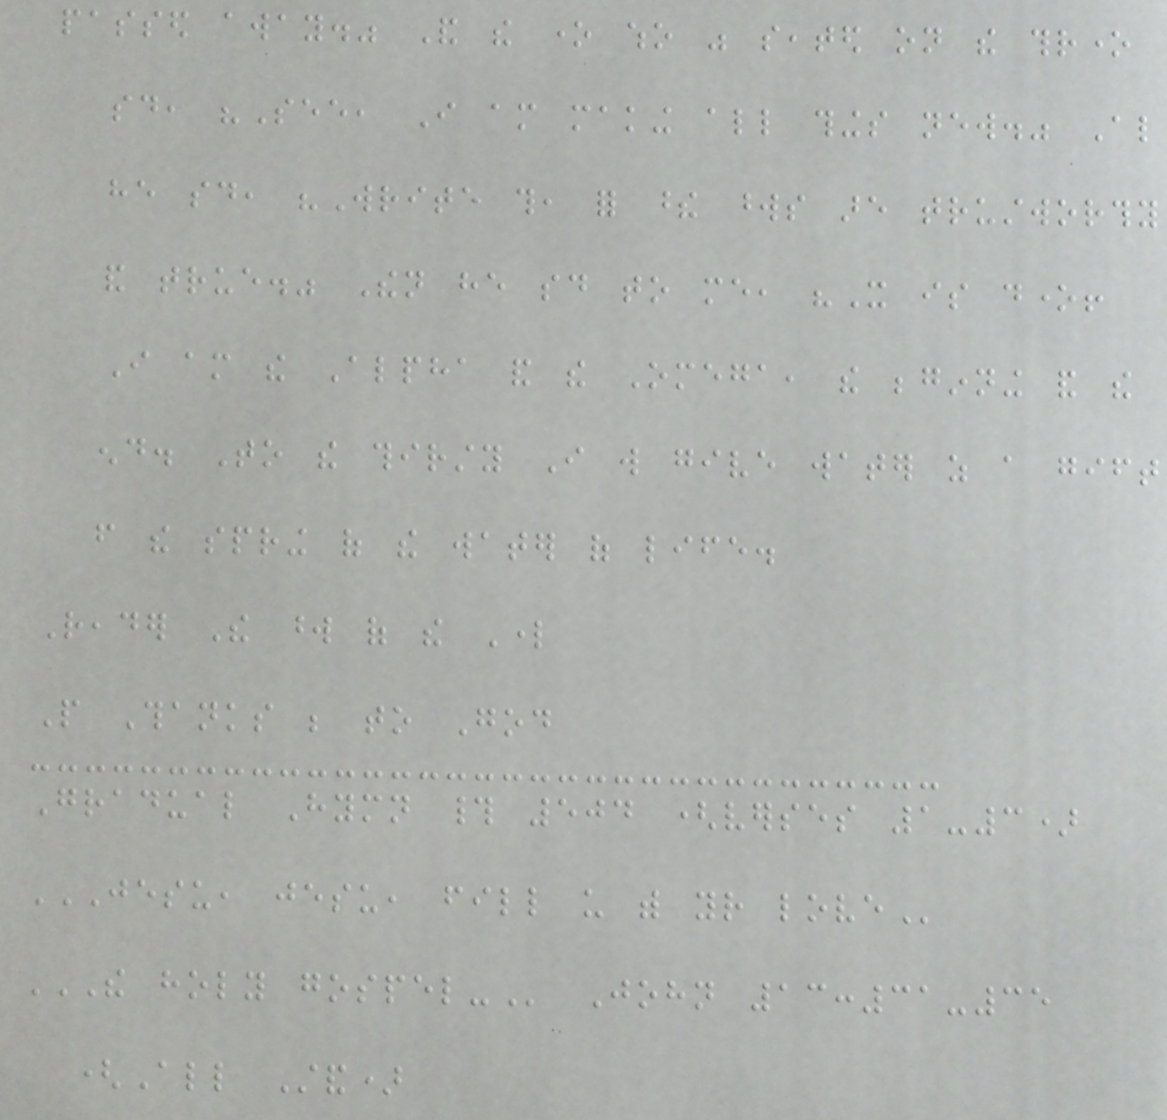passed away." And the one who was seated on the throne
said, "See, I am making all things new." Also
he said, "Write this, for these words are trustworthy
and true." Then he said to me, "It is done!
I am the Alpha and the Omega, the beginning and the
end. To the thirsty I will give water as a gift
from the spring of the water of life.
Reader The word of the Lord
People Thanks be to God
Gradual Hymn # 504 (verses 1-3)
JESU, JESU, FILL US WITH YOUR LOVE
THE HOLY GOSPEL- John 13:31-35
(All Stand)
